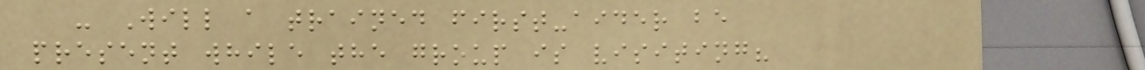- Will a trained first-aider be
present while the group is visiting?
